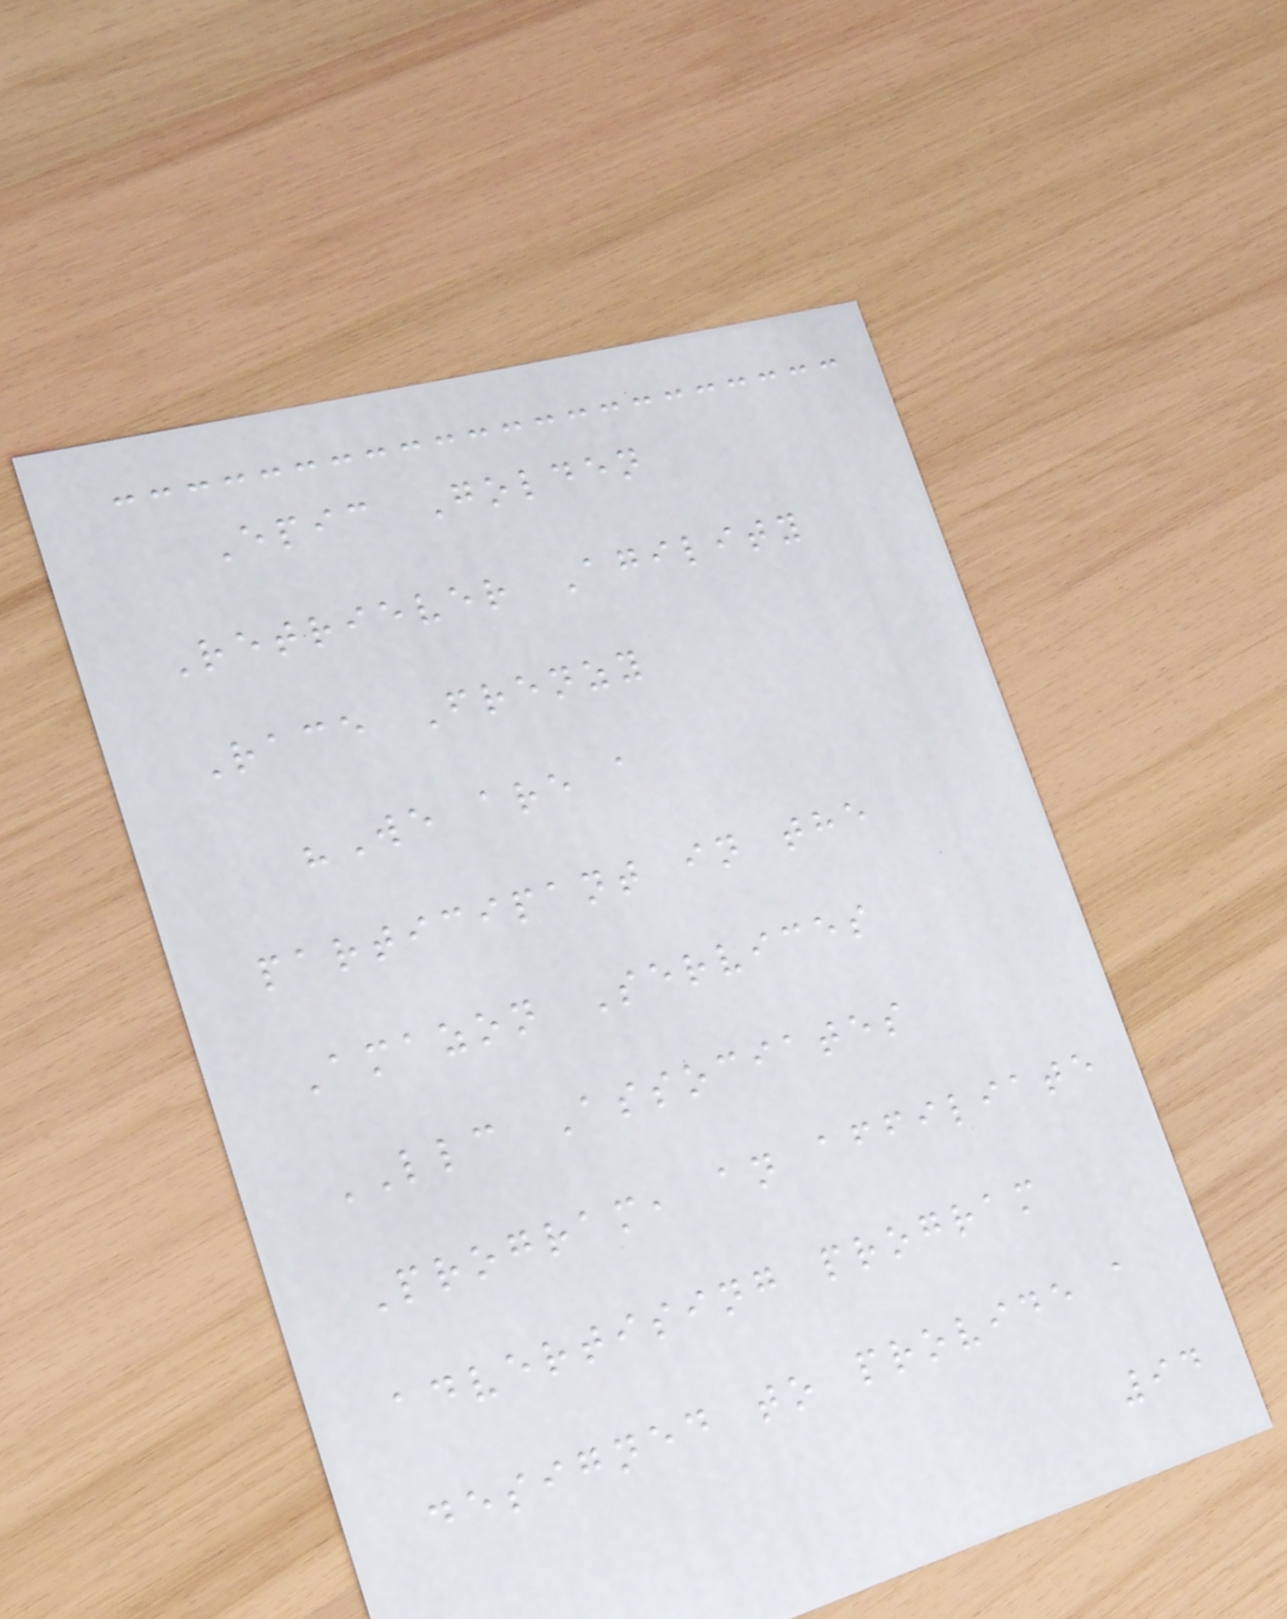Epic Golden
Retriever Agility
Race Frenzy
"We are a
participant in the
Amazon Services
LLC Associates
Program, an affiliate
advertising program
designed to provide a
94
